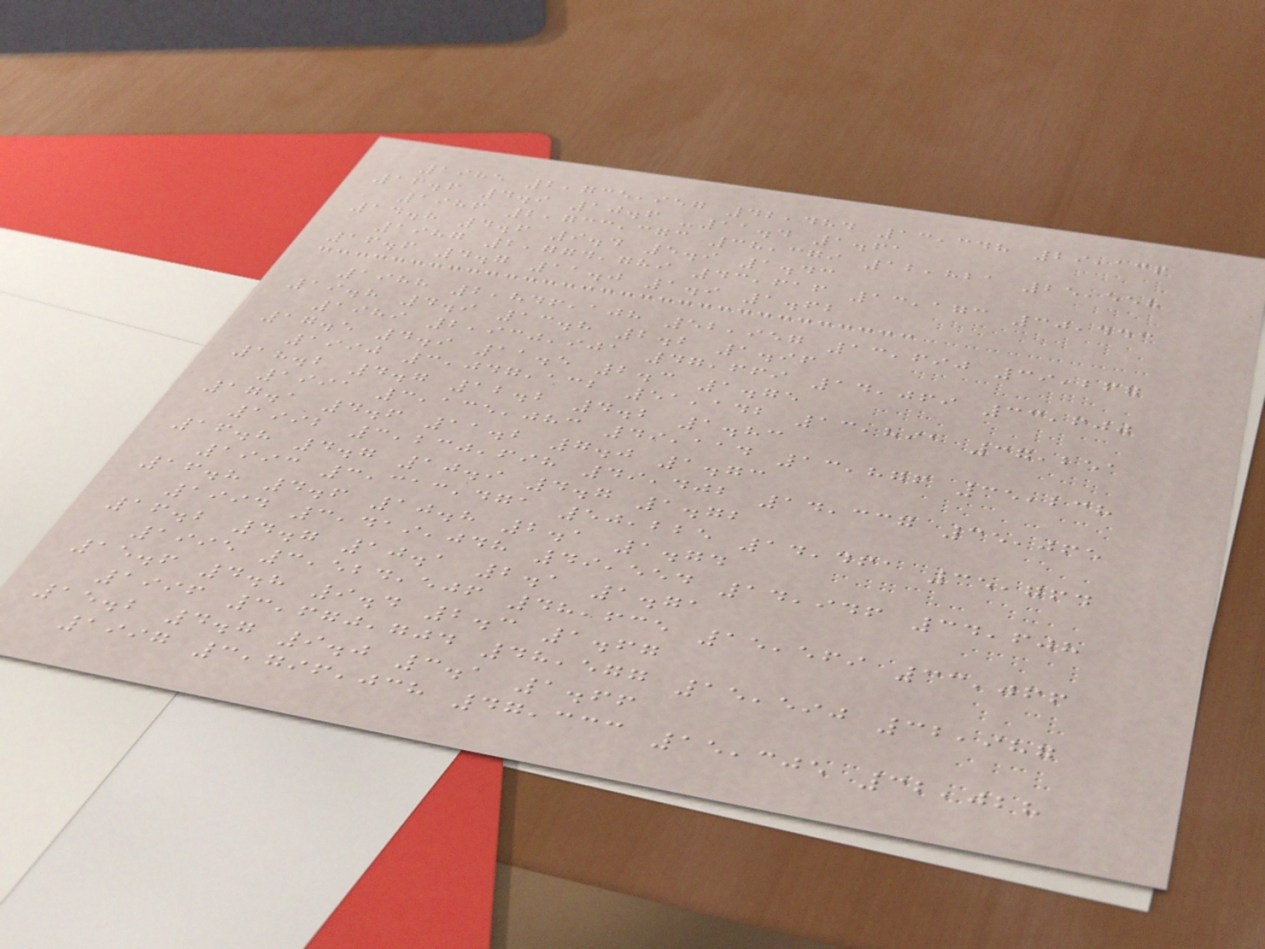1985 2,735,957 42,484 13,348 29,136
16.6 4.9 10.6 -11.4 1.61
1986 2,733,373 38,379 12,821 25,558
14.8 4.6 9.4 5.9 1.43
1987 2,774,789 43,616 13,173 30,443
16.6 4.7 11.0 1.9 1.62
1988 2,846,108 52,957 13,690 39,267
19.8 4.9 13.8 2.2 1.96
1989 2,930,901 47,669 14,069 33,600
17.5 4.9 11.5 2.3 1.75
1990 3,047,132 51,142 13,891 37,251
18.2 4.7 12.2 4.2 1.83
1991 3,135,083 49,114 13,876 35,238
17.1 4.6 11.2 7.0 1.73
1992 3,230,698 49,402 14,337 35,065
16.8 4.7 10.9 4.7 1.72
1993 3,313,471 50,225 14,461 35,764
16.8 4.6 10.8 2.1 1.74
1994 3,419,048 49,554 14,946 34,608
16.2 4.7 10.1 2.1 1.71
1995 3,524,506 48,635 15,569 33,066
15.6 4.8 9.4 2.3 1.67
1996 3,670,704 48,577 15,590 32,987
15.2 4.7 9.0 3.1 1.66
1997 3,796,038 47,333 15,305 32,028
